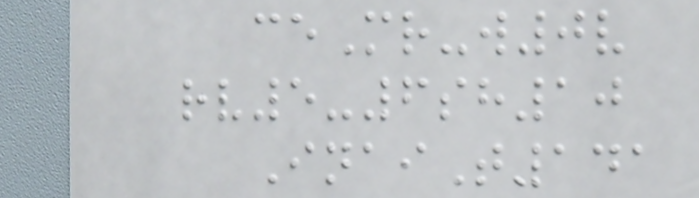ceMr-w0v
rv5-6sh10
InaiT141
